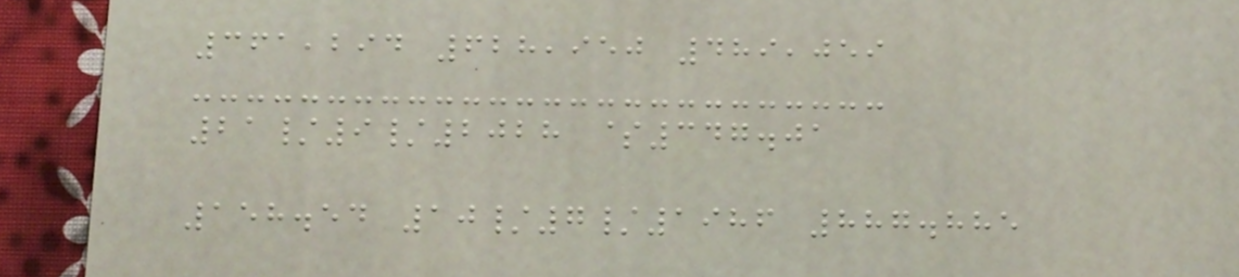361,294 628,950 489,059
21/9/2028 $347.01
158.54 10/7/1986 887.885
